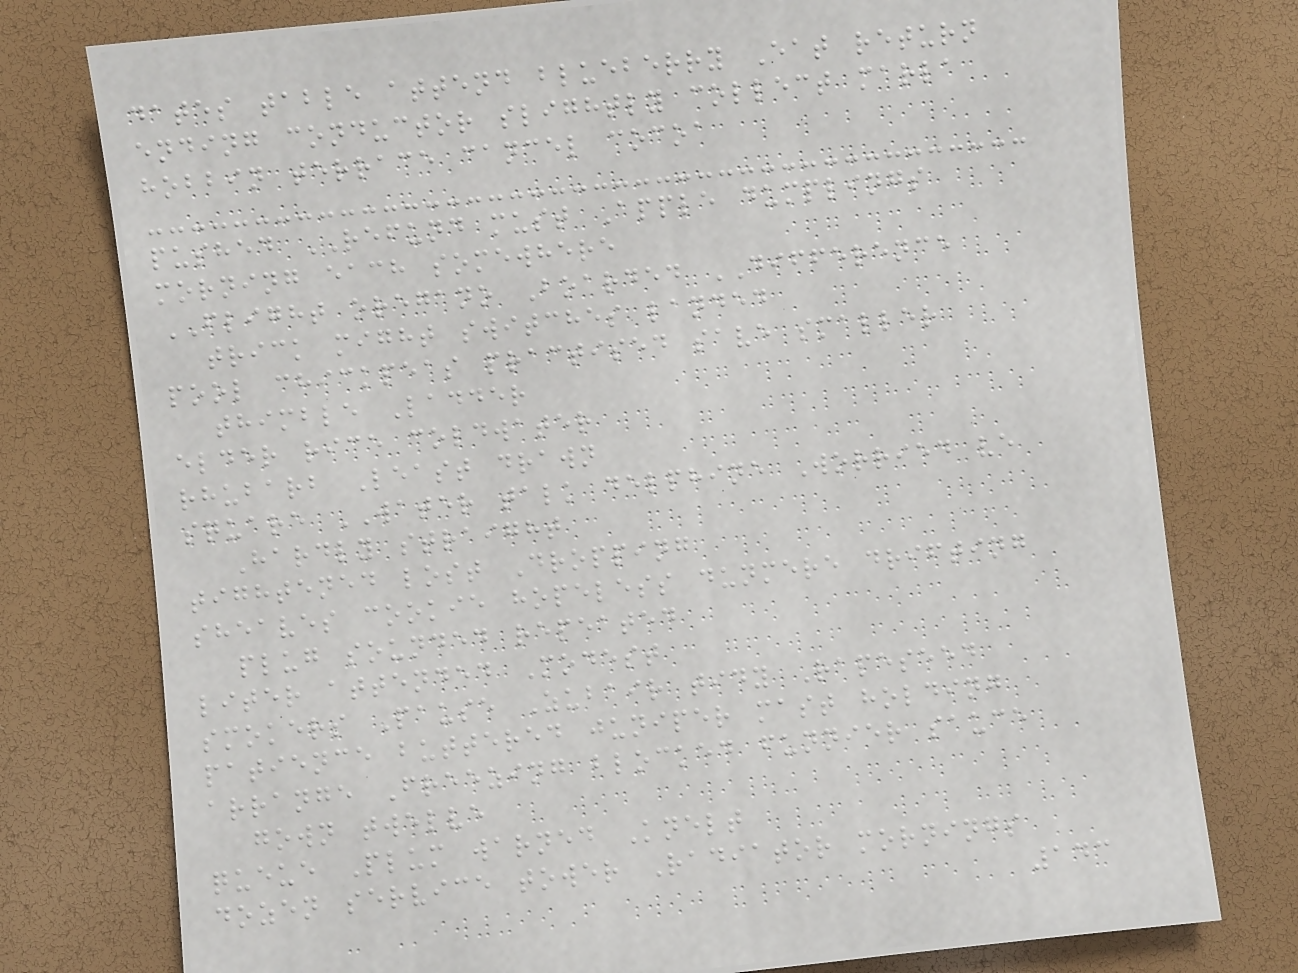dates table attend blueberry Eat return
ending conductor slightly collect marla
hobbin terrace cancel cocoa
pushed REFUND must Apple dumplings
morning each somewhere
FLIGHT oregano Boarded DIFFERENCE
trick might switches landed
pool chickpeas practised save smaller
thimble Ladder
elder rice coldwater
rhubarb Least drawn
square WATER talk delphine Worried ve
Hardly straight
tightened lost Dropping
sheaves cookie hopeless dunmere drifting
plug sounded repeated
liter attended Modest
smokers Pause Zubair tidy Rapeseed
patience buttered juniper mast holding
arrange Freezing blocked funnier sauce
gown twelve
queue Plum warned Knelt
dozen service tower Radiator mornings
143
